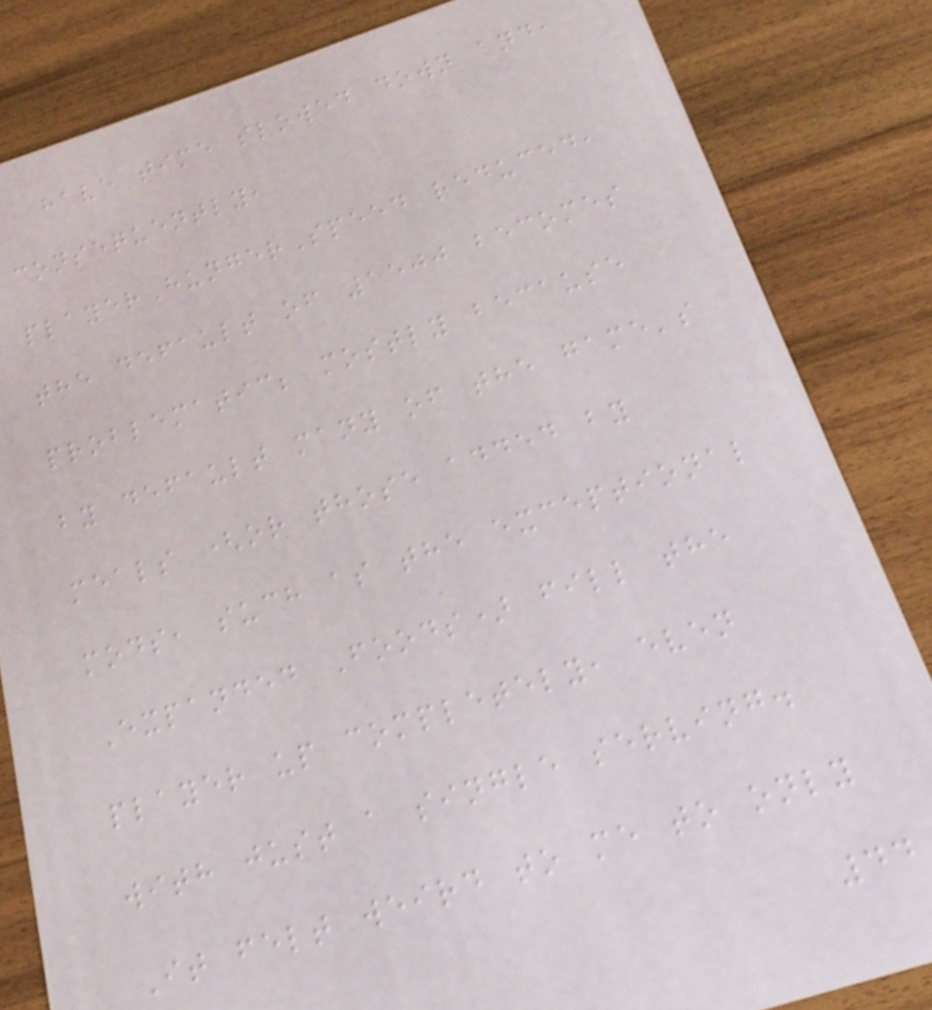have time slowed down and,
consequently,
playerHungerSpeed reduced,
the default of 1500 becomes
problematic; mostly because
by default many of the game's
meals (or those added by
mods, such as the exceptional
Expanded Foods) fill the
player up completely, even
with just a single serving.
It felt weird to me to only
44
